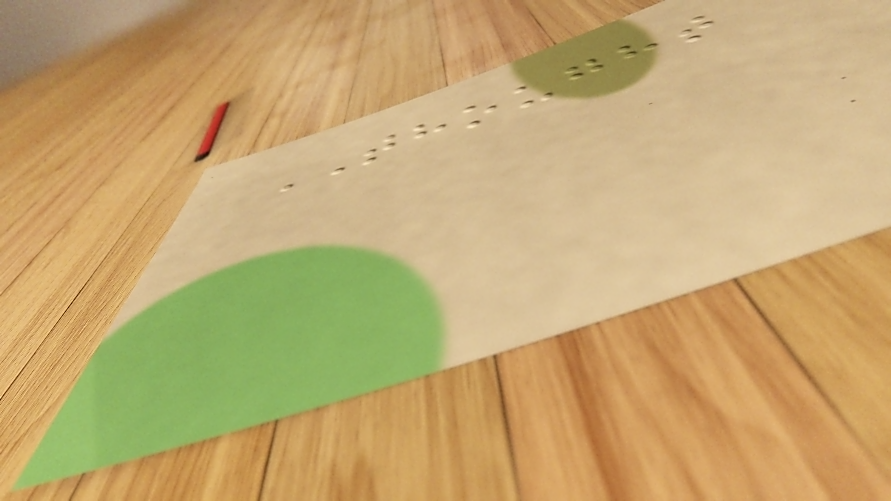THOUGHT
